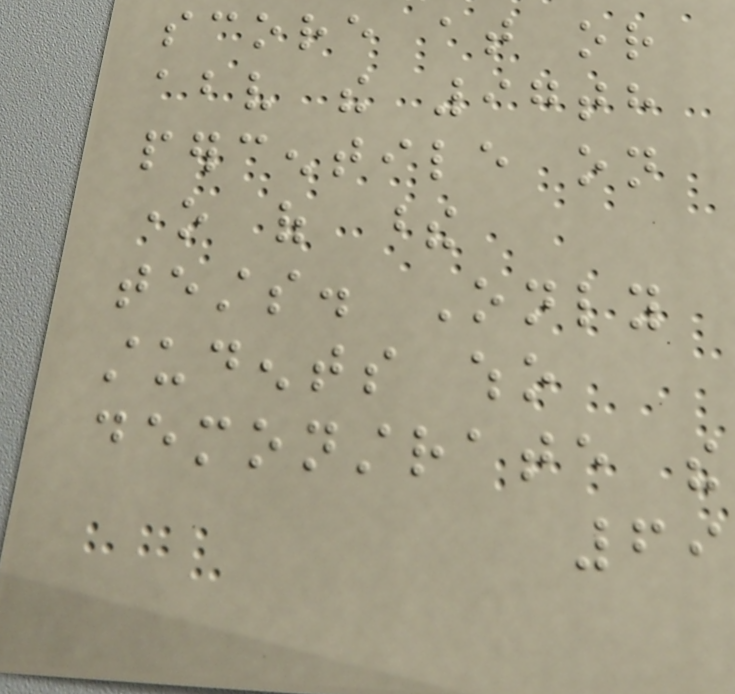score at or
above the 97th
percentile on
one of these
tests. Only
students who
demonstrate the
69
